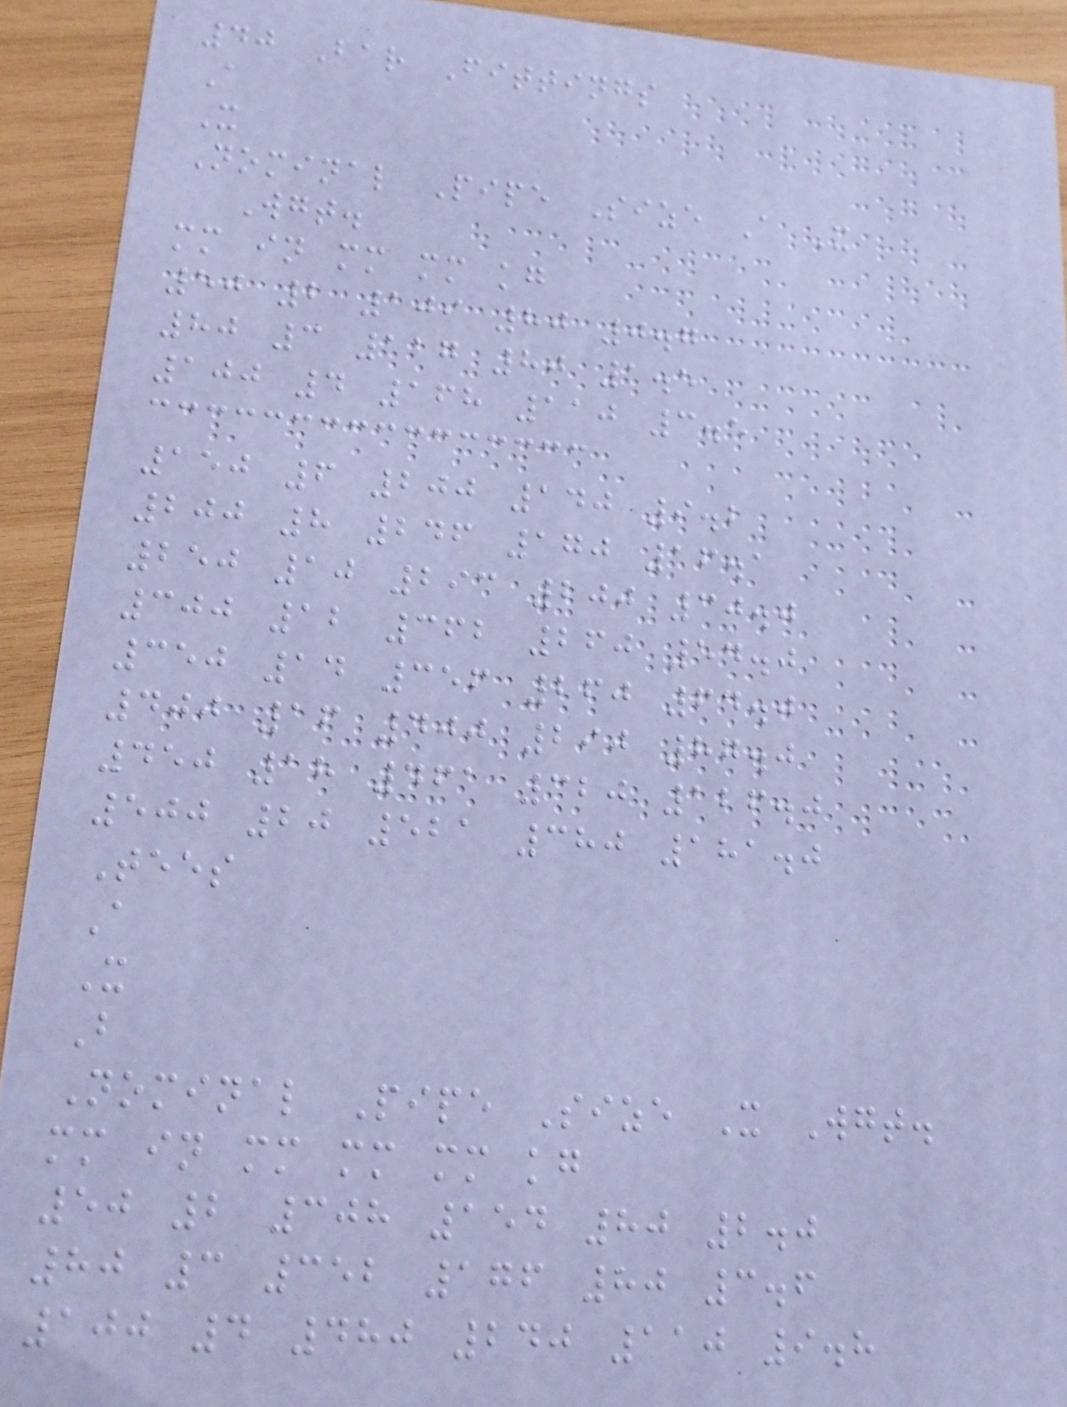40 Bar Fittings
A
X
Nominal Pipe Size A X
Wgt.
mm in mm mm kg
50 2 109 80 0.7
80 3 117 80 1.5
100 4 168 110 3.5
150 6 200 140 9.2
200 8 246 170 16.1
250 10 293 200 30.0
300 12 362 260 54.0
350 14 356 260 64.0
400 16 400 290 87.0
450 18 461 320 126.0
500 20 521 380 181.0
Tees
A
X
B
Nominal Pipe Size X Wgt.
mm in mm mm mm kg
50 2 308 154 80 2.0
80 3 352 176 80 3.6
100 4 480 240 110 9.8
